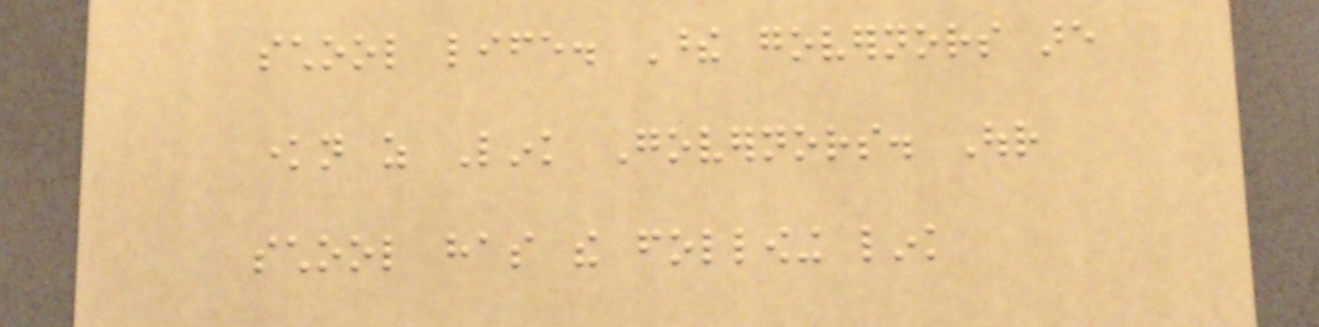school life. These governors are
known as Link Governors. Our
school has the following link
